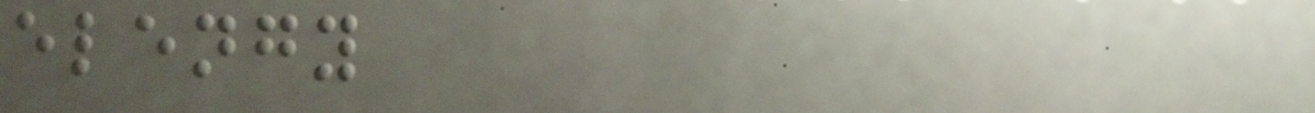elengy
